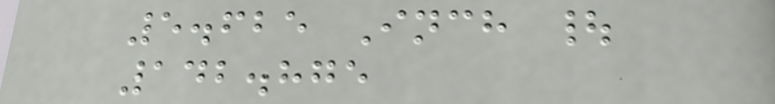5.625 Inch |
142.875
